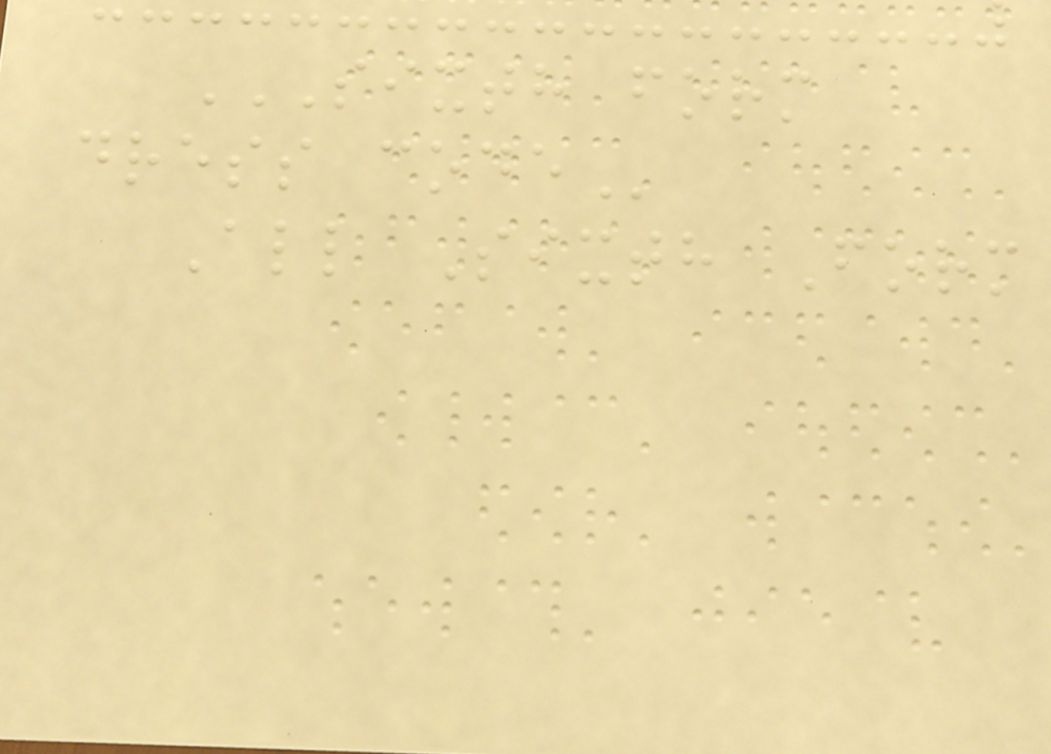SIXTH FORM
DRESS CODE
All Sixth Form
